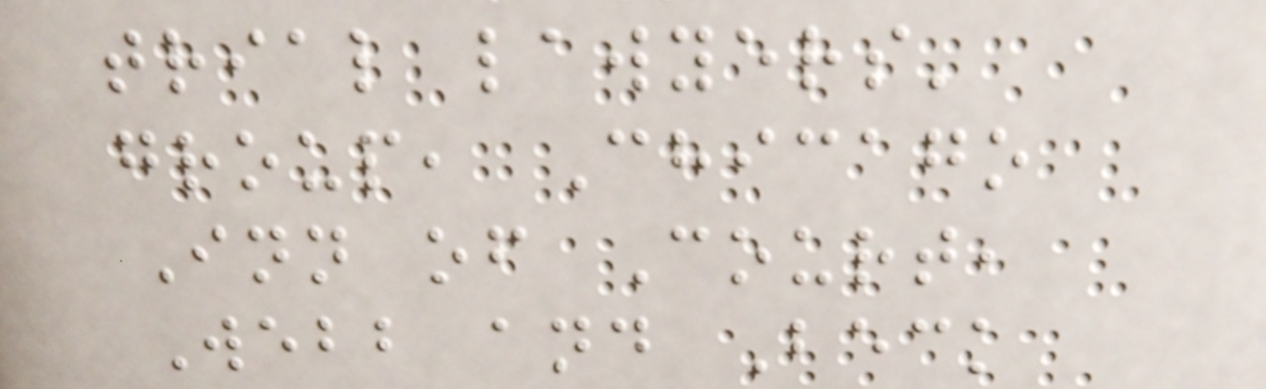trial lawyers'
group, Chicago
Inn of Court,
Webb and Beck
